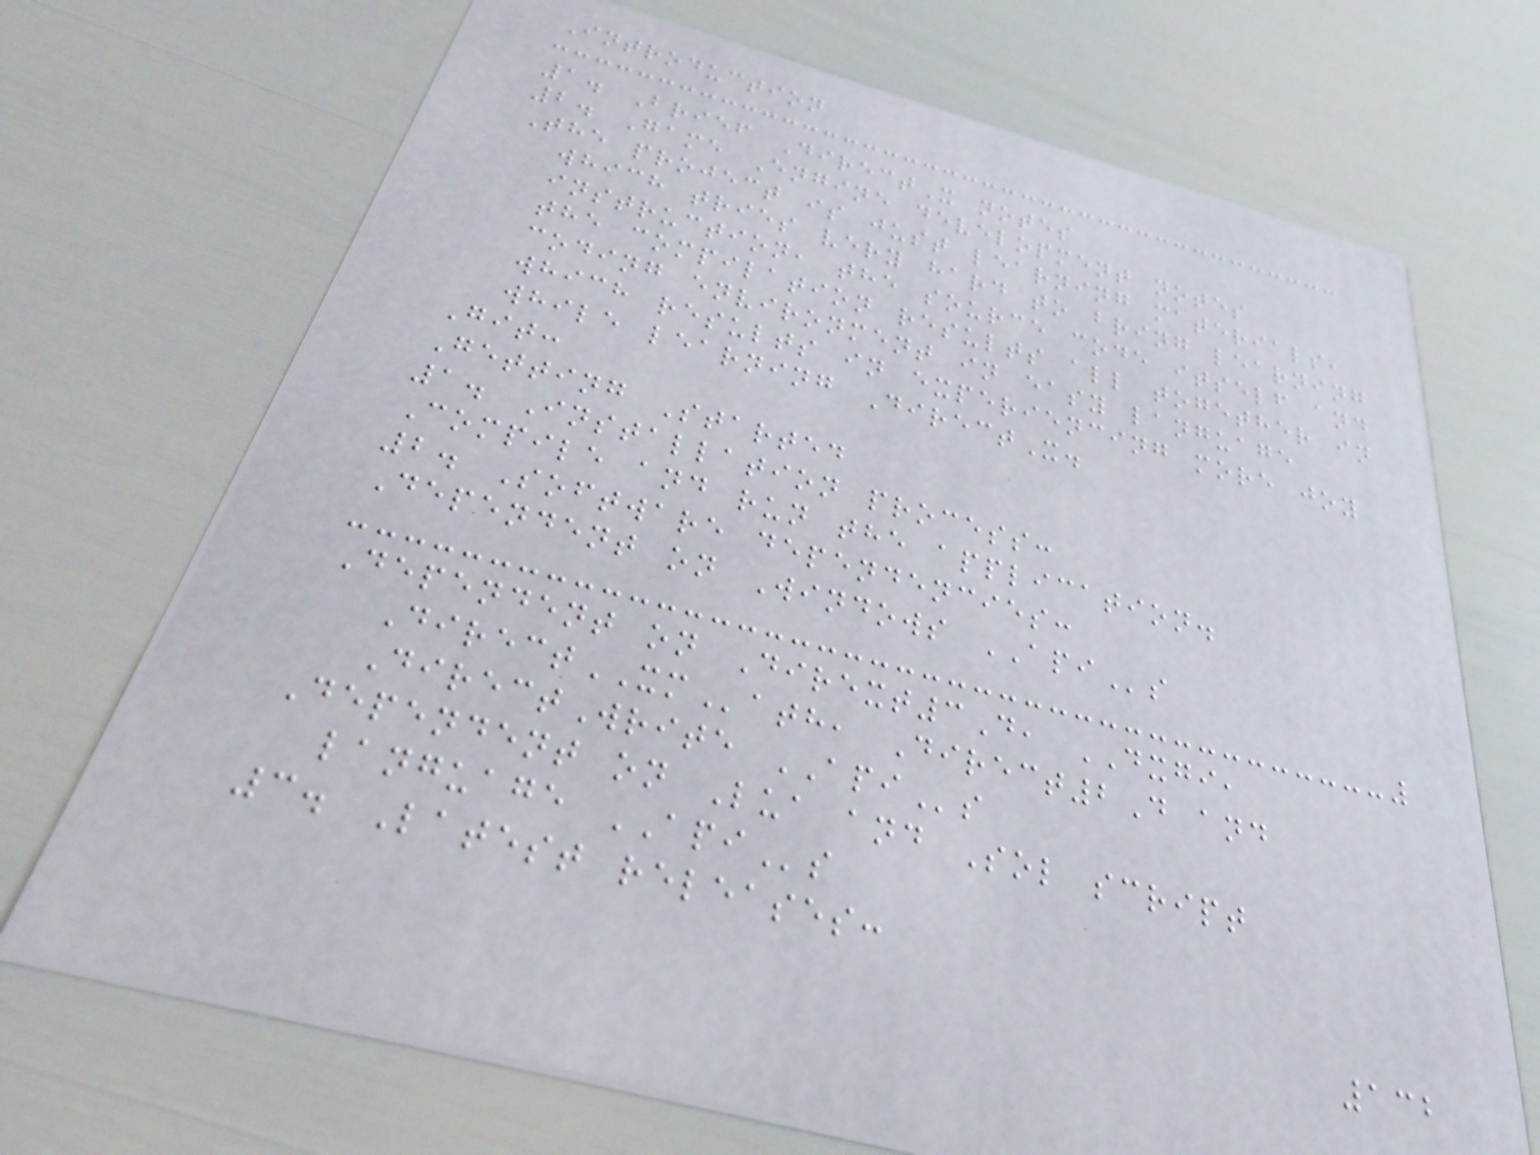Introduction
1. Brief DirectX notes
2. Game Engine development notes
The project is just learning materials,
which tries very hard to bring learning
instruction, the source code itself and
the compilation results all together in
coding environment in easy language
which results in experiencing more joy
while learning DirectX.
Git:
Getting Started
1. Installation process:
Compile and run the application.
2. Software dependencies:
Dependent on Windows APIs
Dependent on Dirext3D, DXGI,
DirectXMath, Direct2D and
DirectWrite APIs
Dependent on Lua and Sol script
language APIs
3. Latest releases:
132
